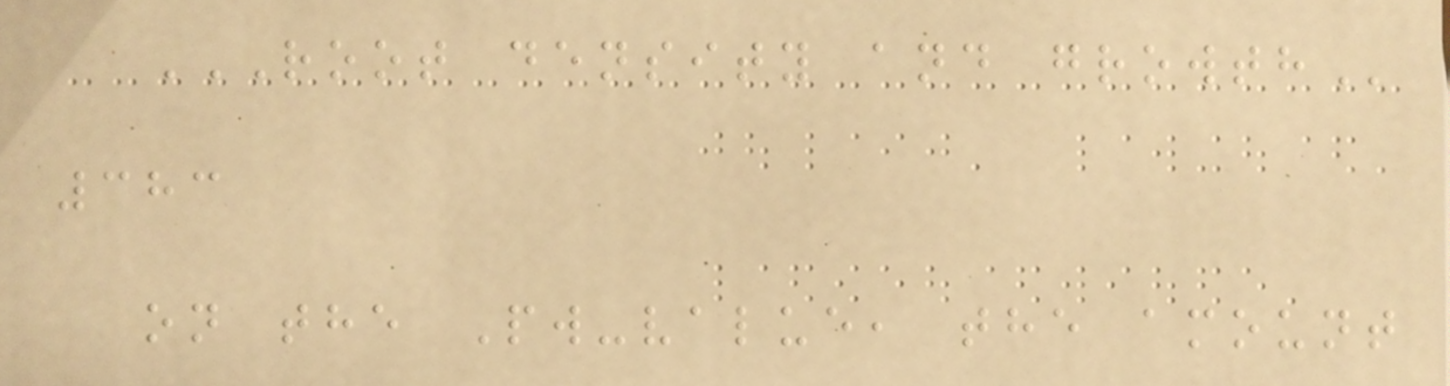ROOT DENSITY AND GROWTH
383
on the Pw-value, the amount
